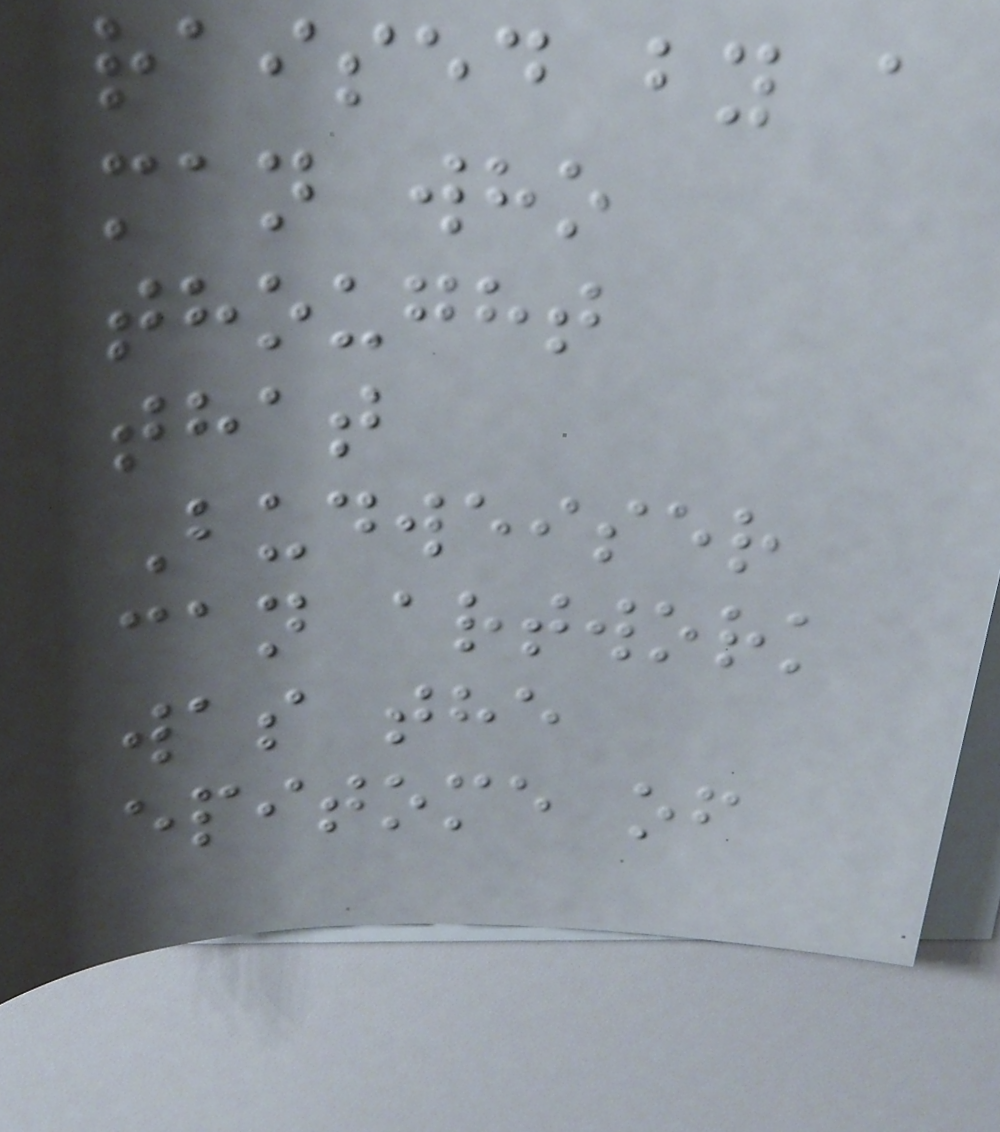raised by a
man who
thought
that
Budweiser
can artwork
was the
epitome of
